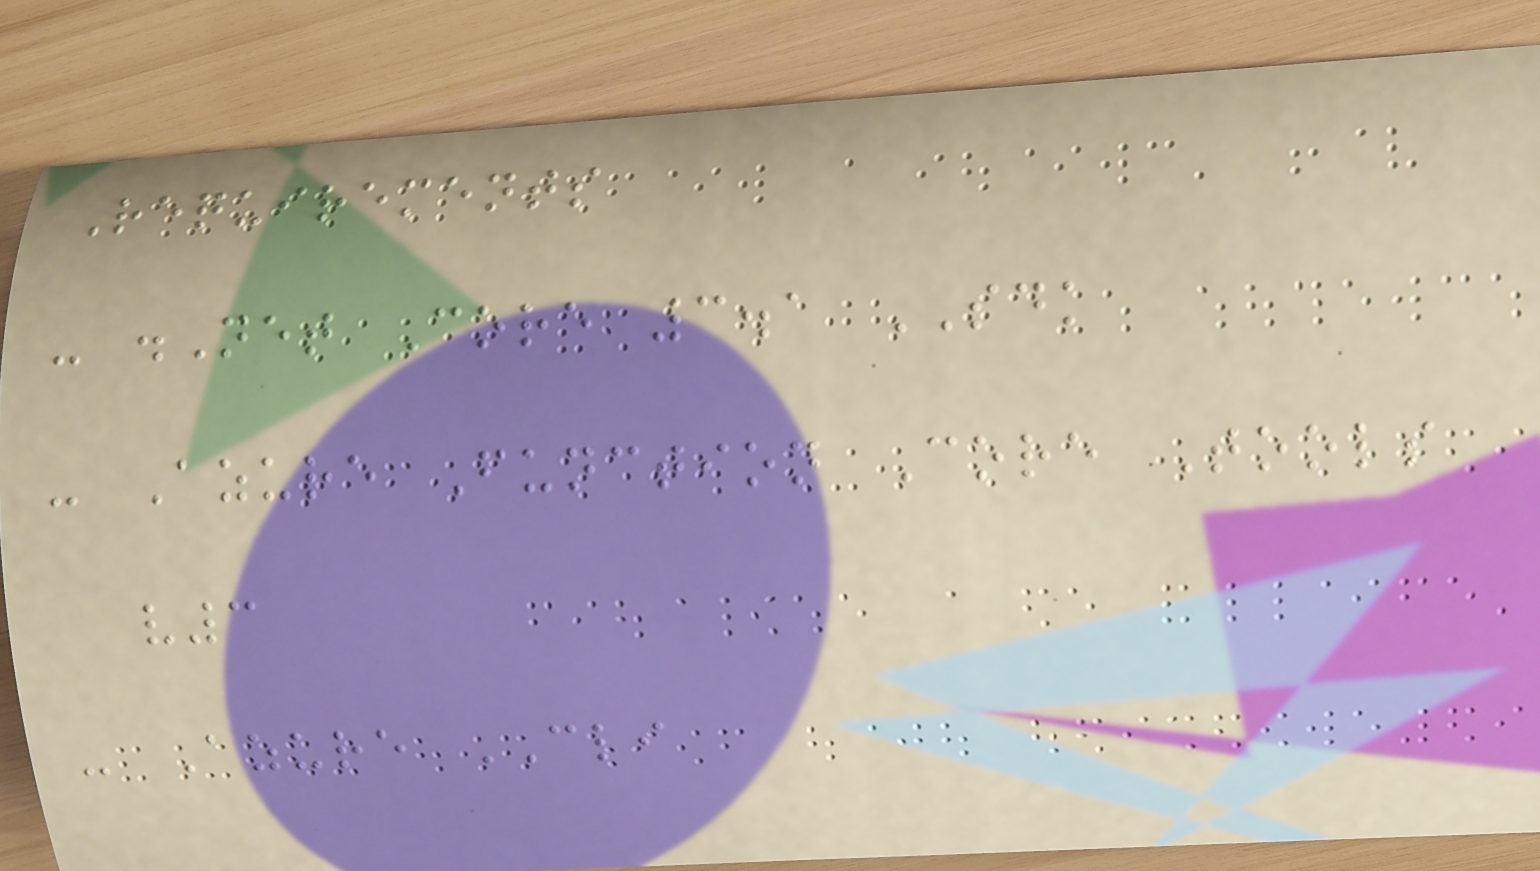Requirements
- .Net Core 3.1 SDK
- Azure Function Core Tools
v3
- Azure CLI
